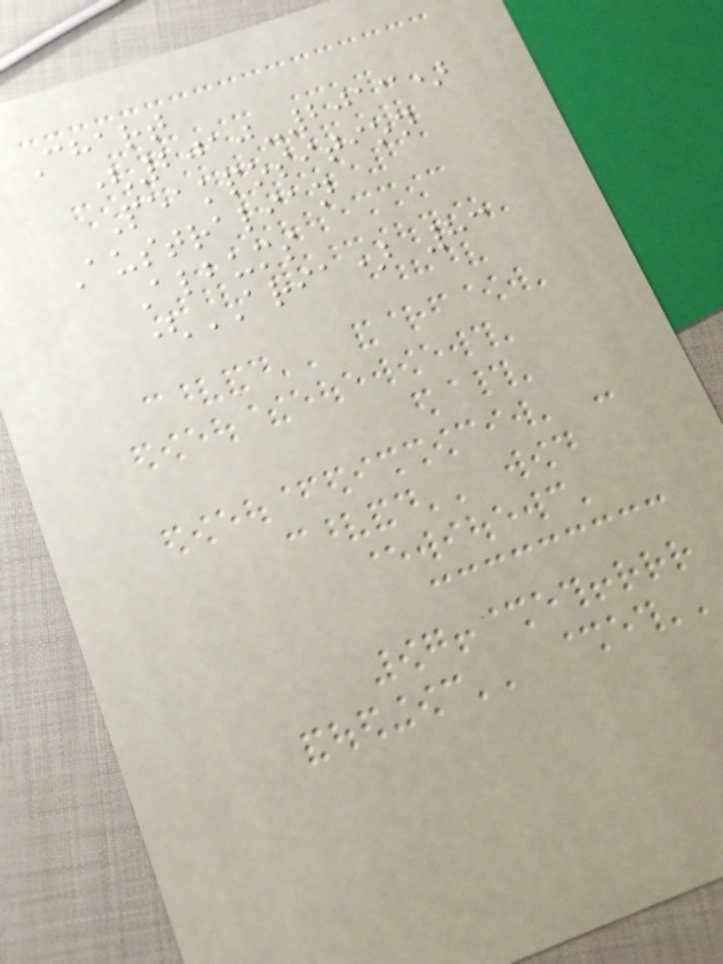Chart
(2010-2013)
Peakposition
Australian
Albums
(ARIA) 83
